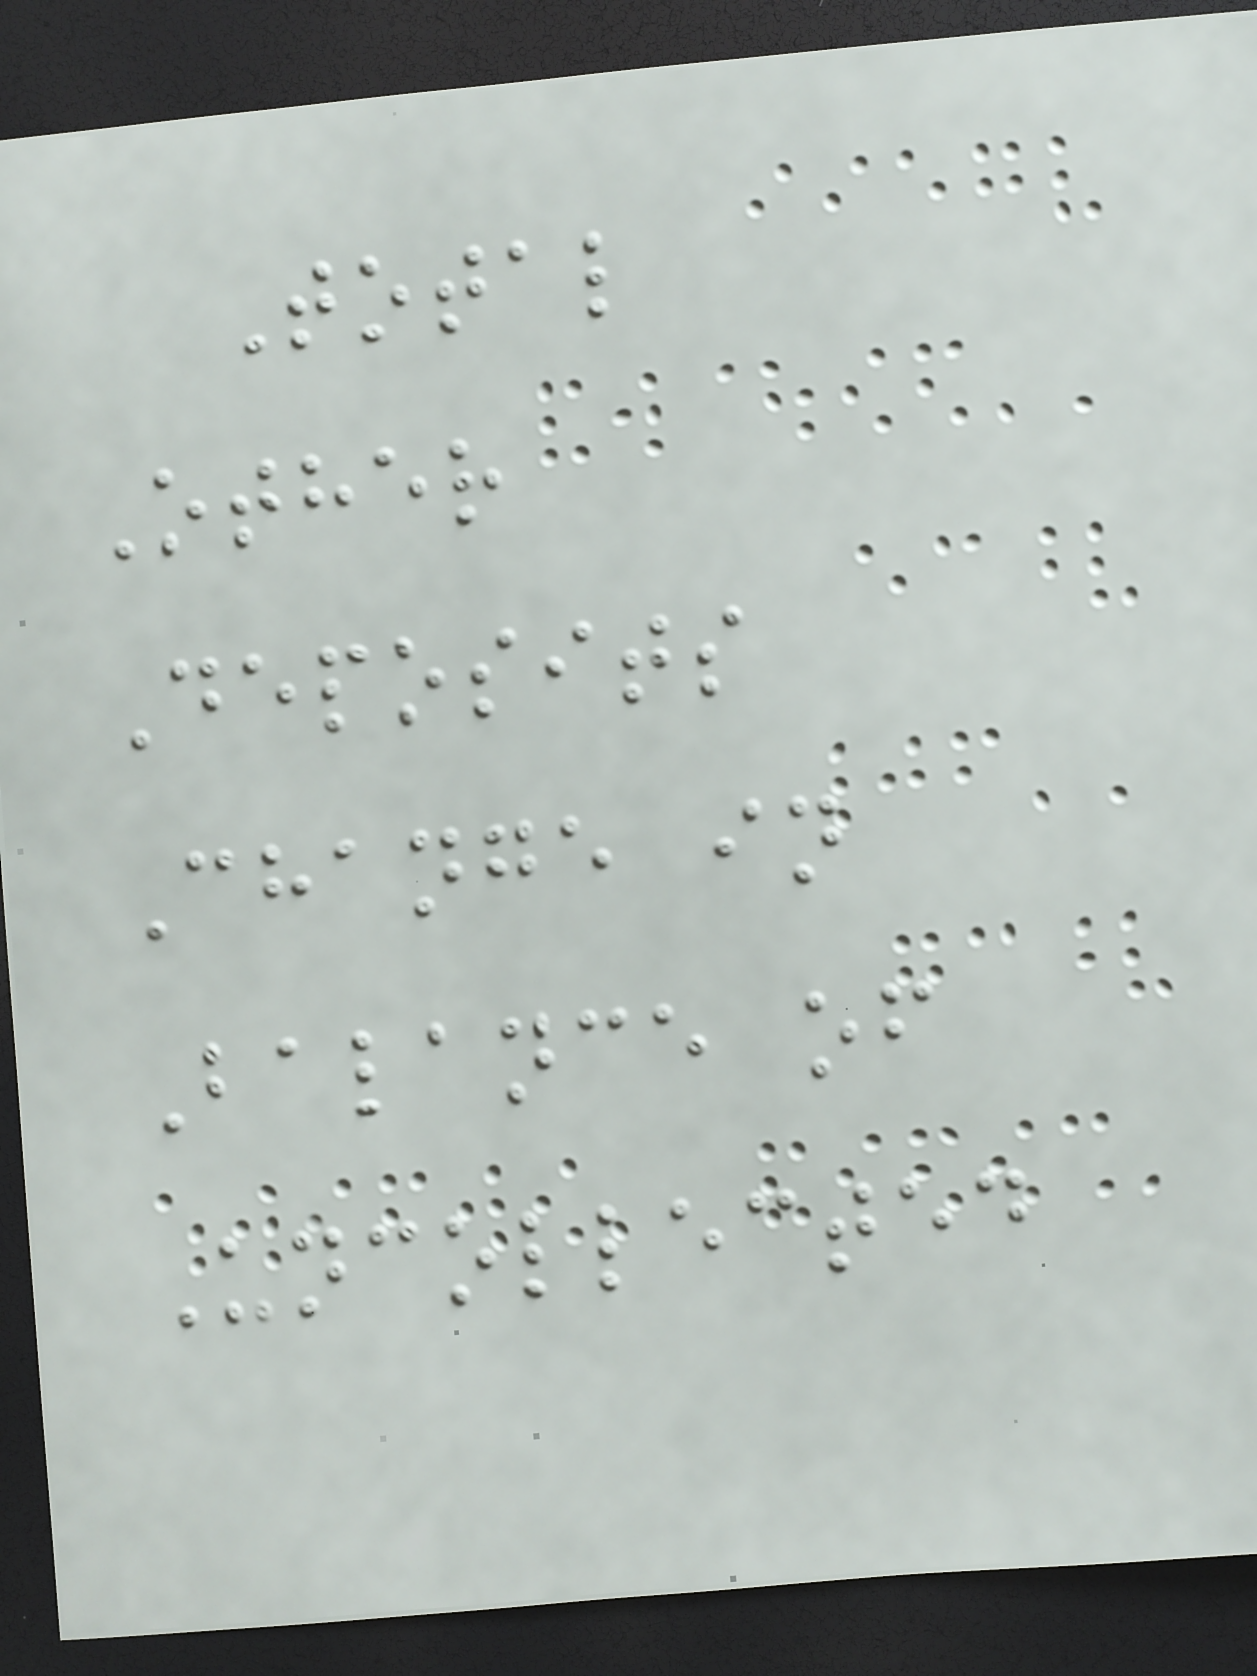Total
Other
Deposits
Change in
Balance of
Uncollected
